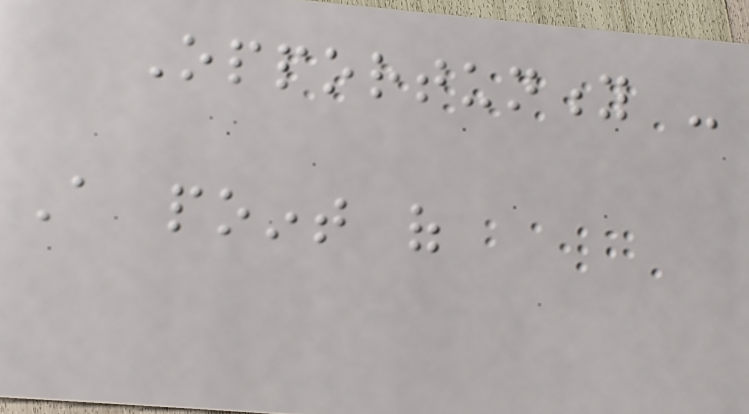Opportunity -
A point of
